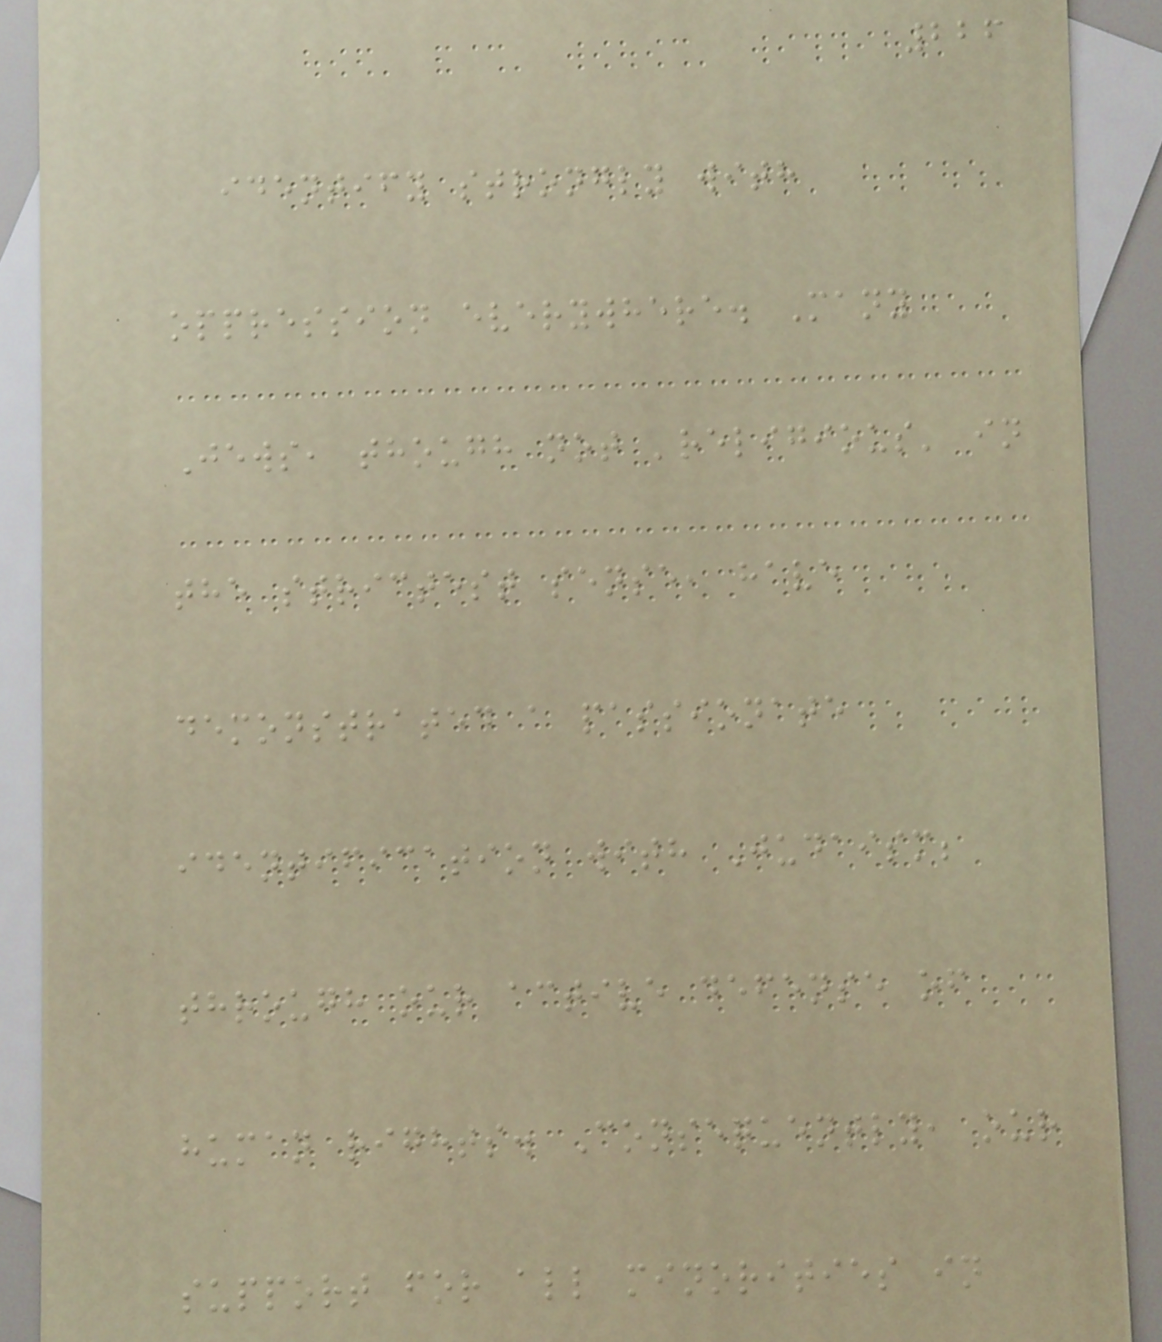226
identify strongly with
oppression everywhere. Many
Jews, though not 'religious' in
the strictest sense, have
demonstrated a passionate
identification with Judaism;
through our active defense of
human rights. Consequently, our
support for all minorities in
